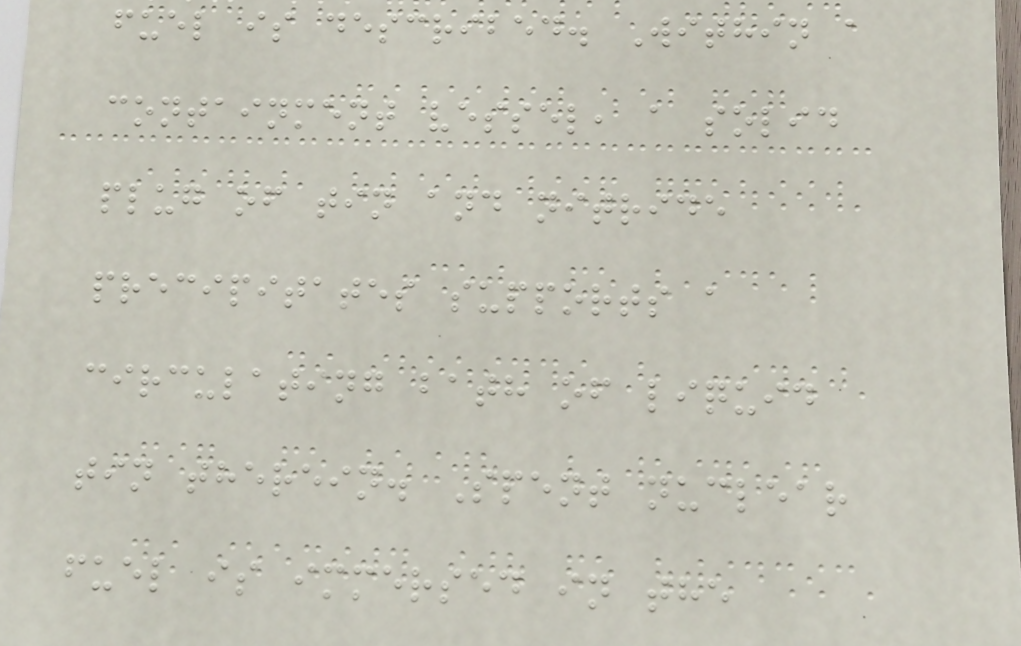fuel is described. Within a
containment vessel, a solid
plug of tin and nitride
precipitates supports a
circulating bath of liquid
tin therein. Spent nuclear
fuel is immersed in the
